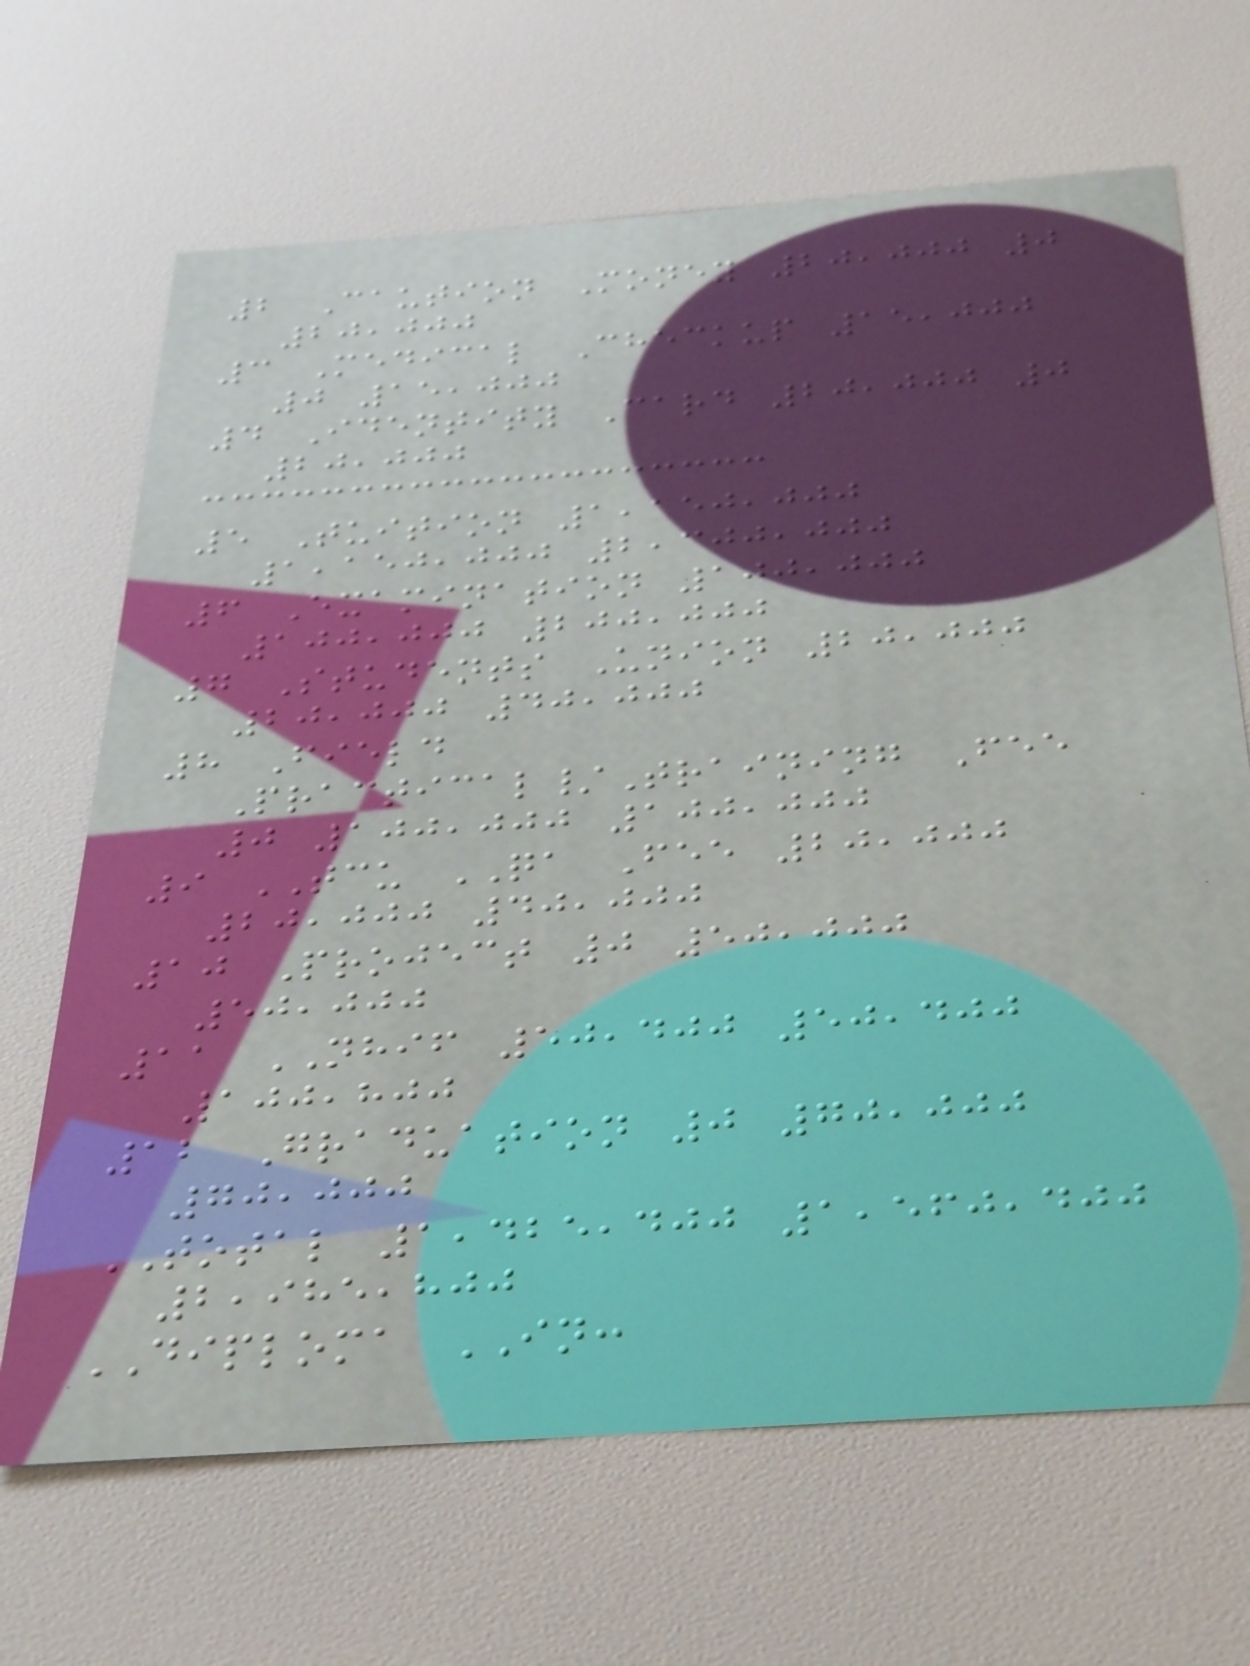2 Caution Money 20,000 0
20,000
3 Medical Checkup 15,000
0 15,000
4 Identity Card 20,000 0
20,000
5 Tuition 1,150,000
1,150,000 2,300,000
6 Examination 100,000
100,000 200,000
7 Students Union 20,000
20,000 40,000
8 Field
Practical/Training Fee
0 100,000 100,000
9 TCU QA Fee 20,000
20,000 40,000
10 Project 0 50,000
50,000
11 NHIF 50,400 50,400
100,800
12 Graduation 0 70,000
70,000
TOTAL 1,425,400 1,560,400
2,985,800
DIPLOMA IN:
